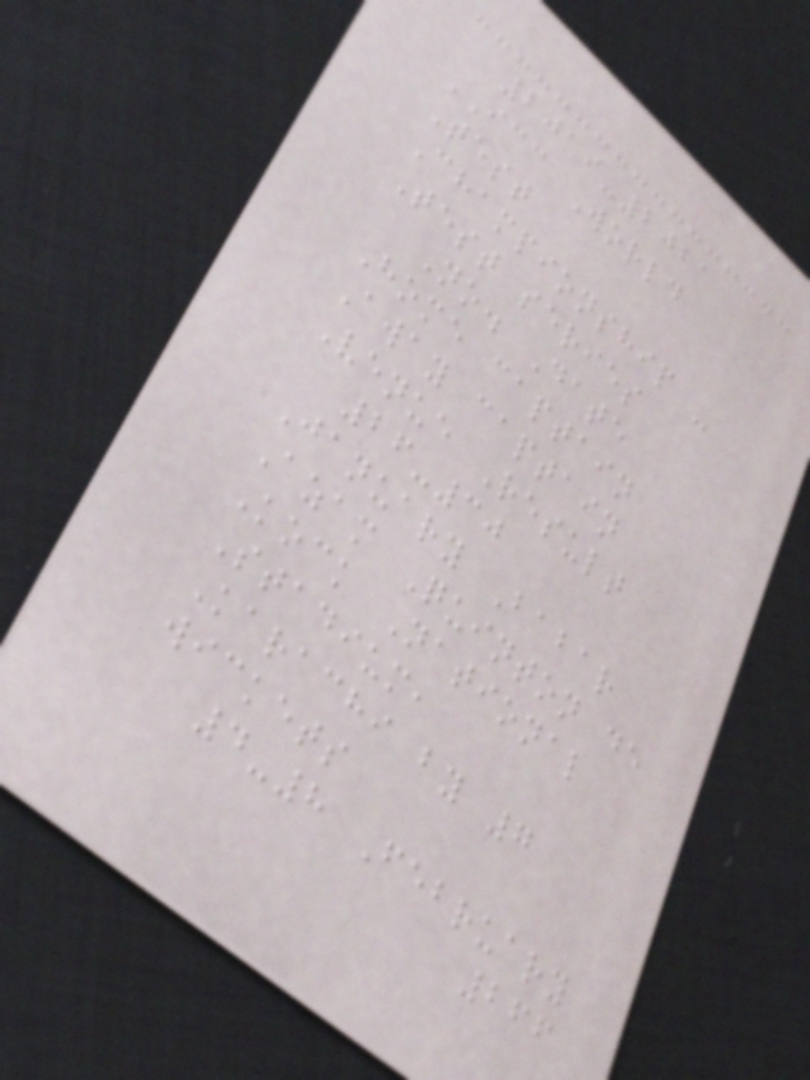2019-2021
ICC World
Test
Championship -
Test series
No. Date
Home captain
Away captain
Venue Result
26-30
January Babar
Azam Quinton de
Kock National
Stadium,
Karachi by 7
wickets
4-8 February
266
